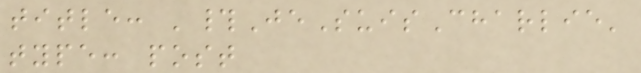title: '#JeSuisCharlie'
type: post
